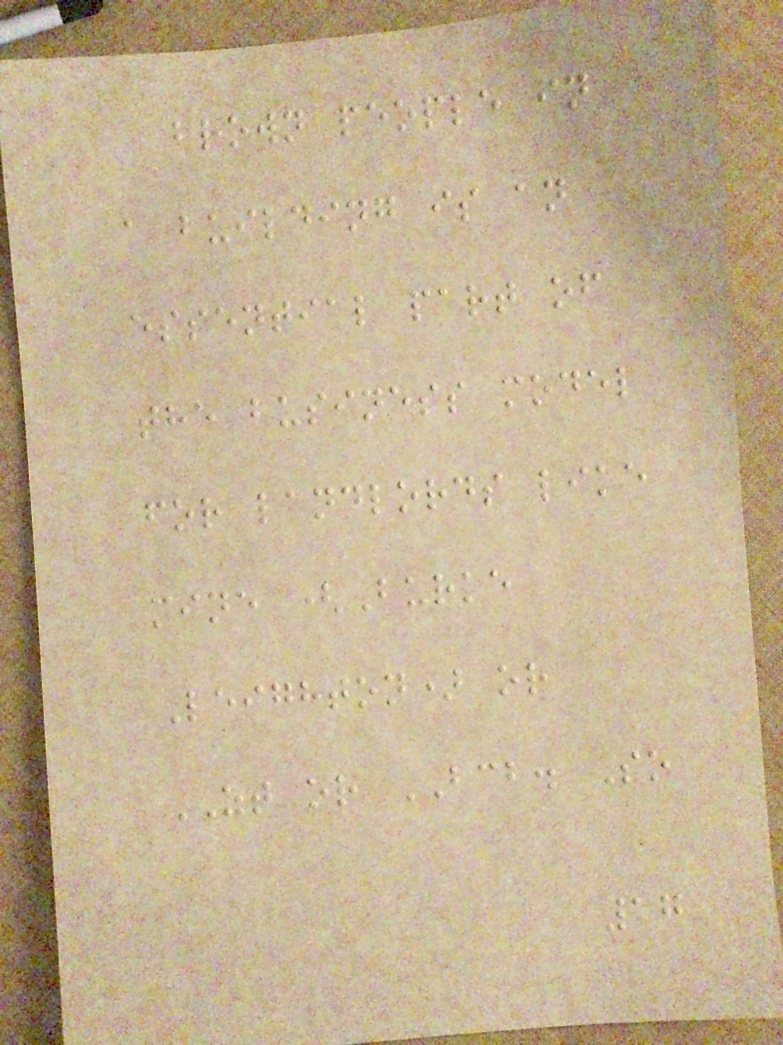brown people in
a building is an
essential part of
the business model
for landlords like
mine (Burke
Leighton) or
ZT or BCB. So
17
